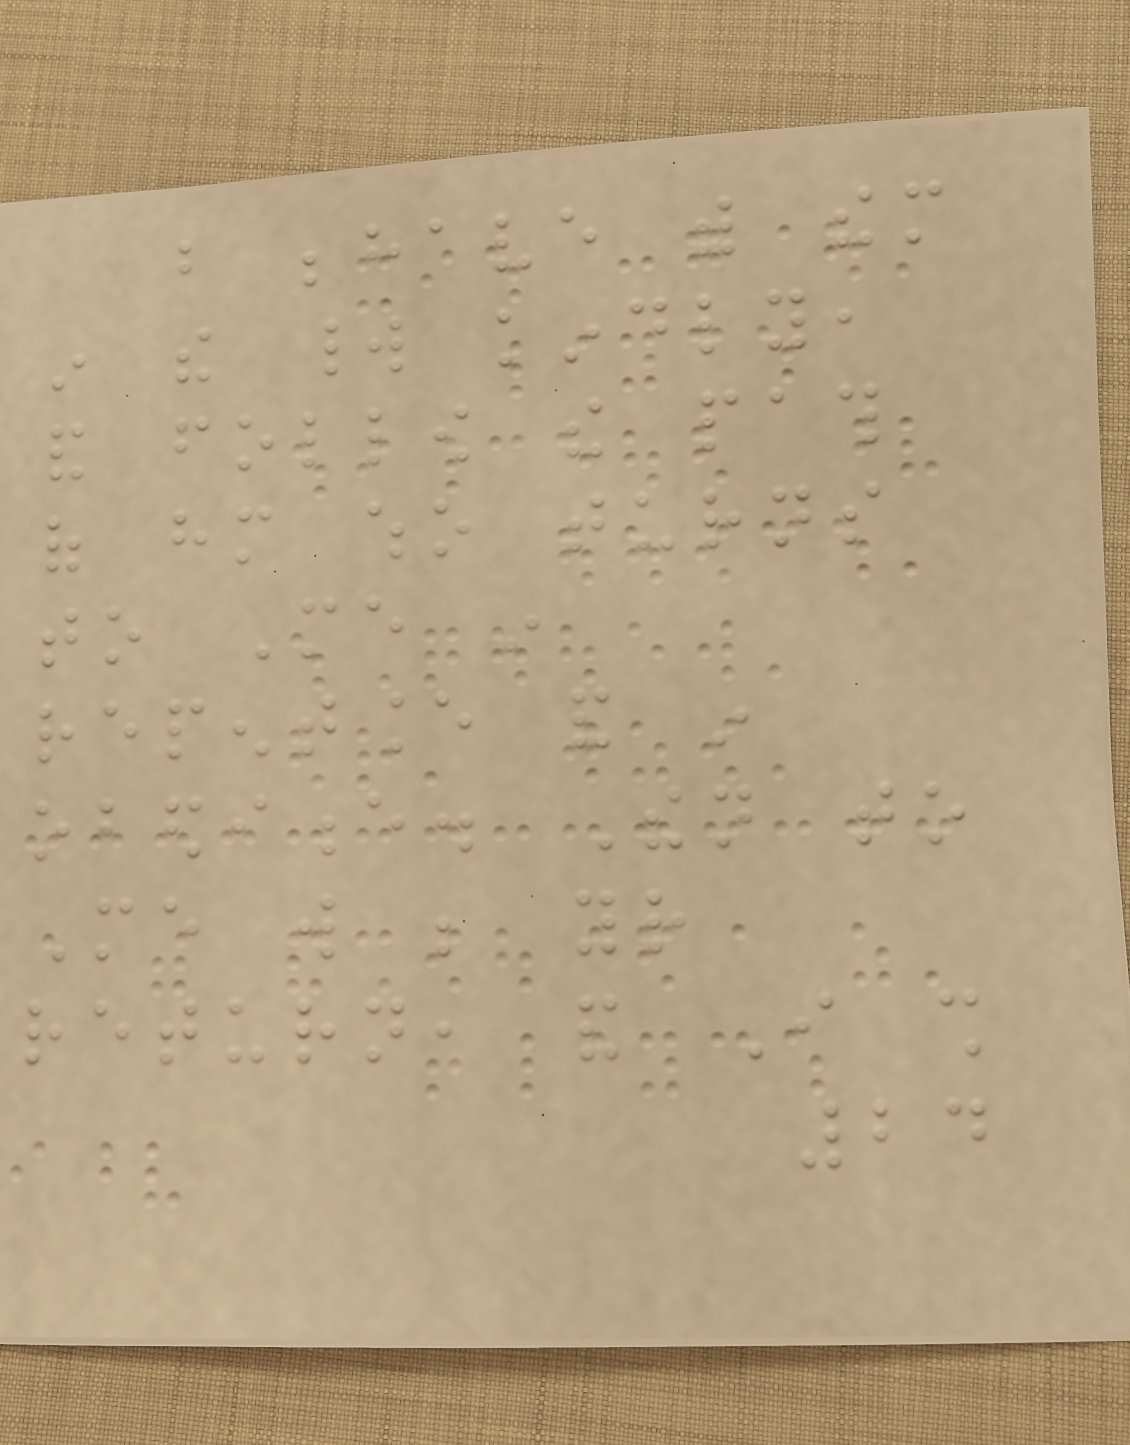but behave with them
in the world kindly,
and follow the path
of him who turns
to Me in
repentance and in
obedience. Then to
Me will be your
return, and I shall
24
